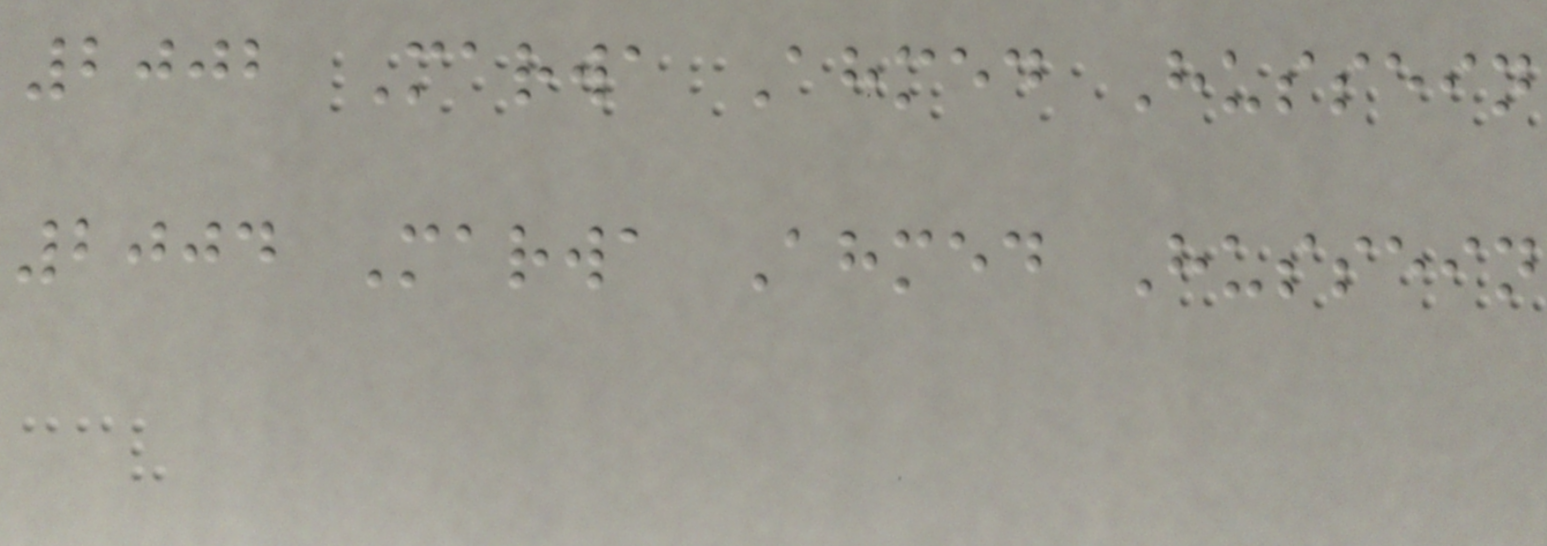2002 Marwa Ahmed Hussein
2004 Marwa Ahmed Hussein
